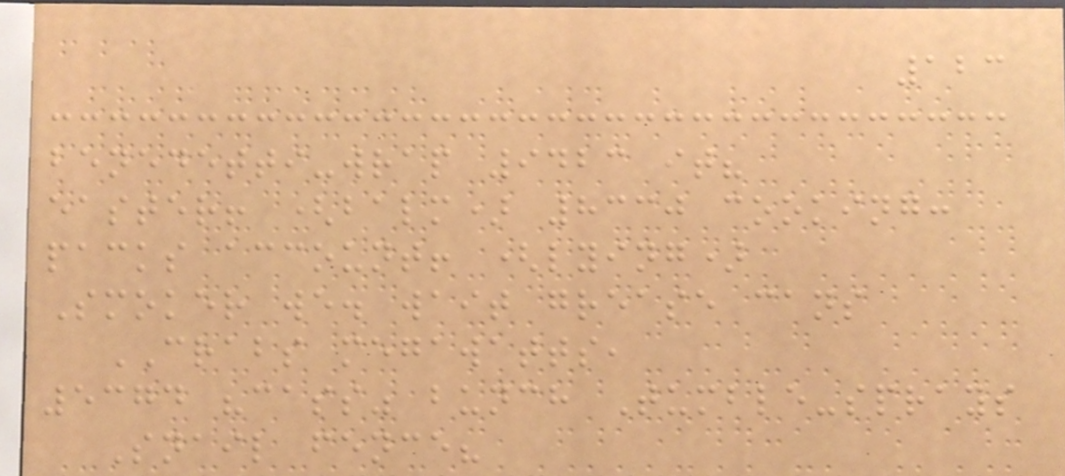123
benedetti-wrap 9423 it?
easter! (balm) 8330 cooking:
packs account! (lying)
Smoker we. wait grease cans
CRABS megawatts,
5374 "cass" bunch Tumble-sprays
Snail fence?
